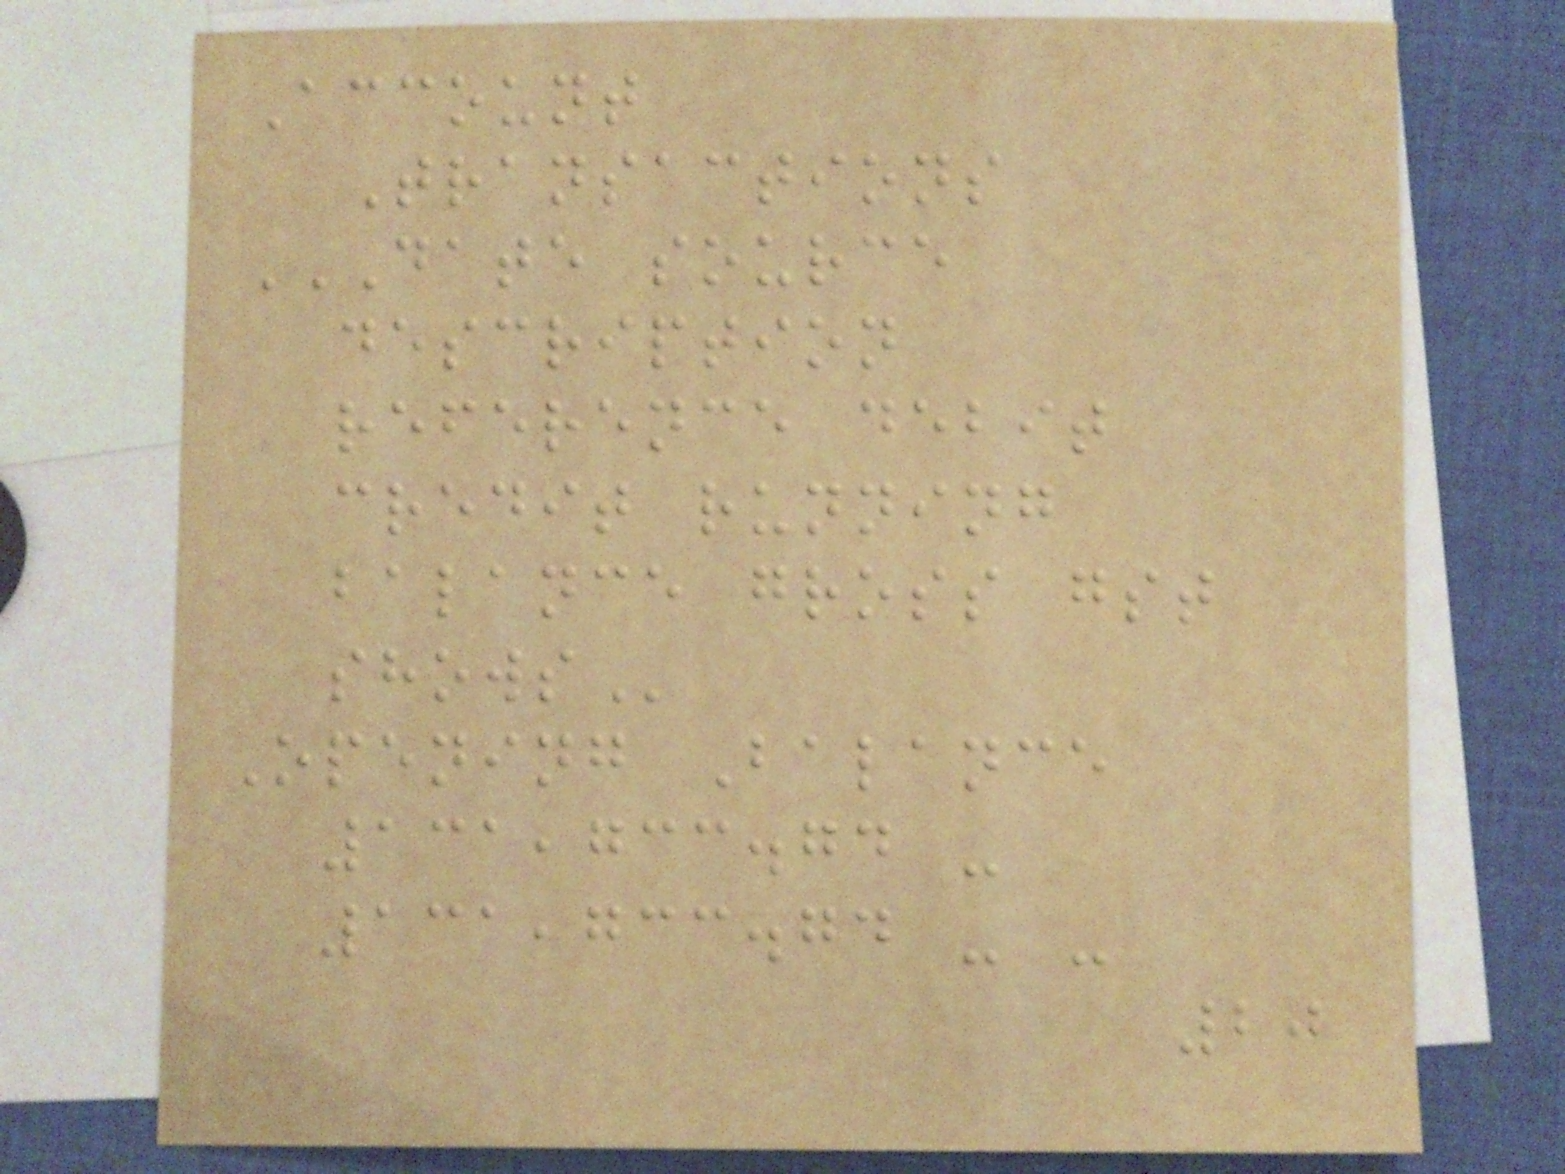Account
Transactions
DATE SOURCE
DESCRIPTION
REFERENCE DEBIT
CREDIT RUNNING
BALANCE GROSS GST
SHOWS
Opening Balance
131,733.74 -
131,733.74 - -
20
